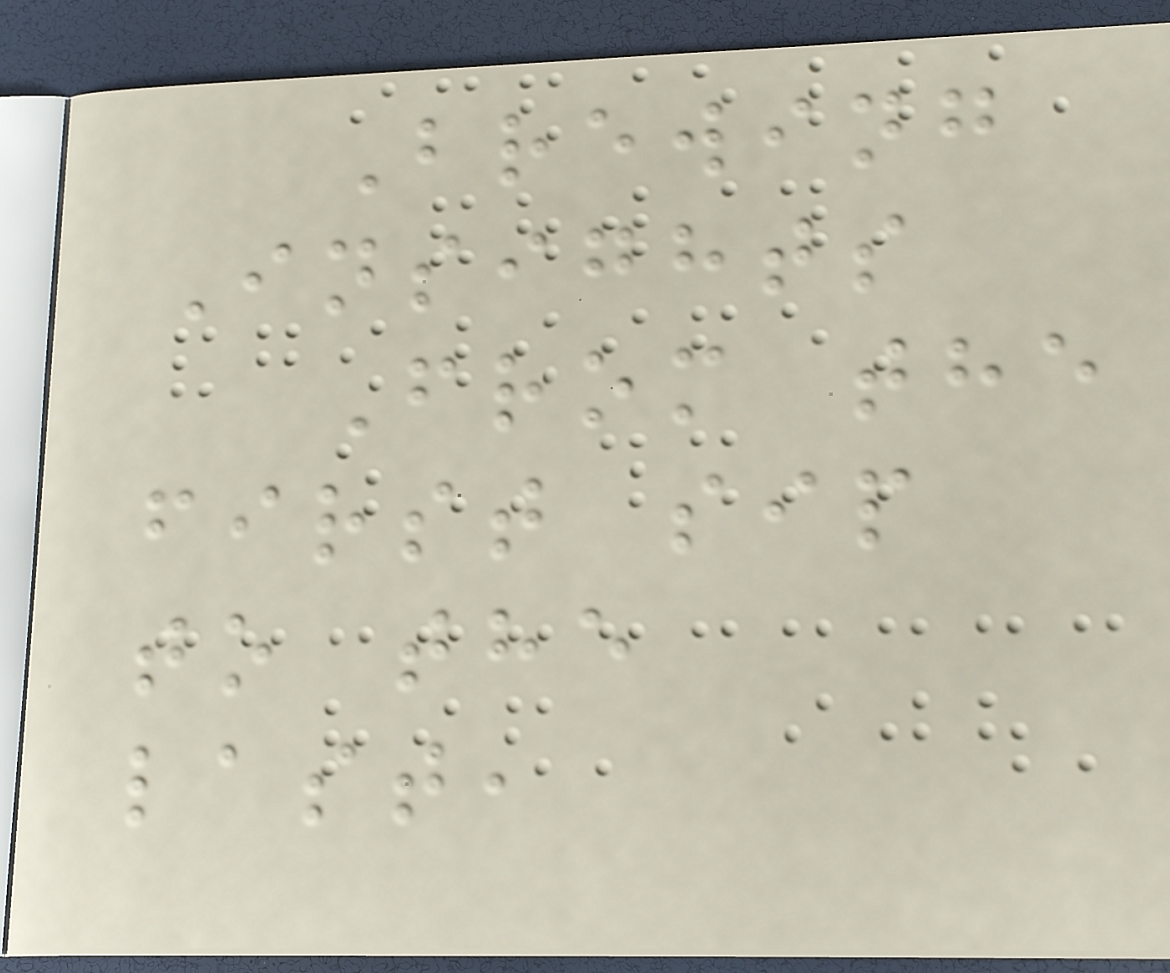Brewing
Insights
From the
first sip
to the
last,
